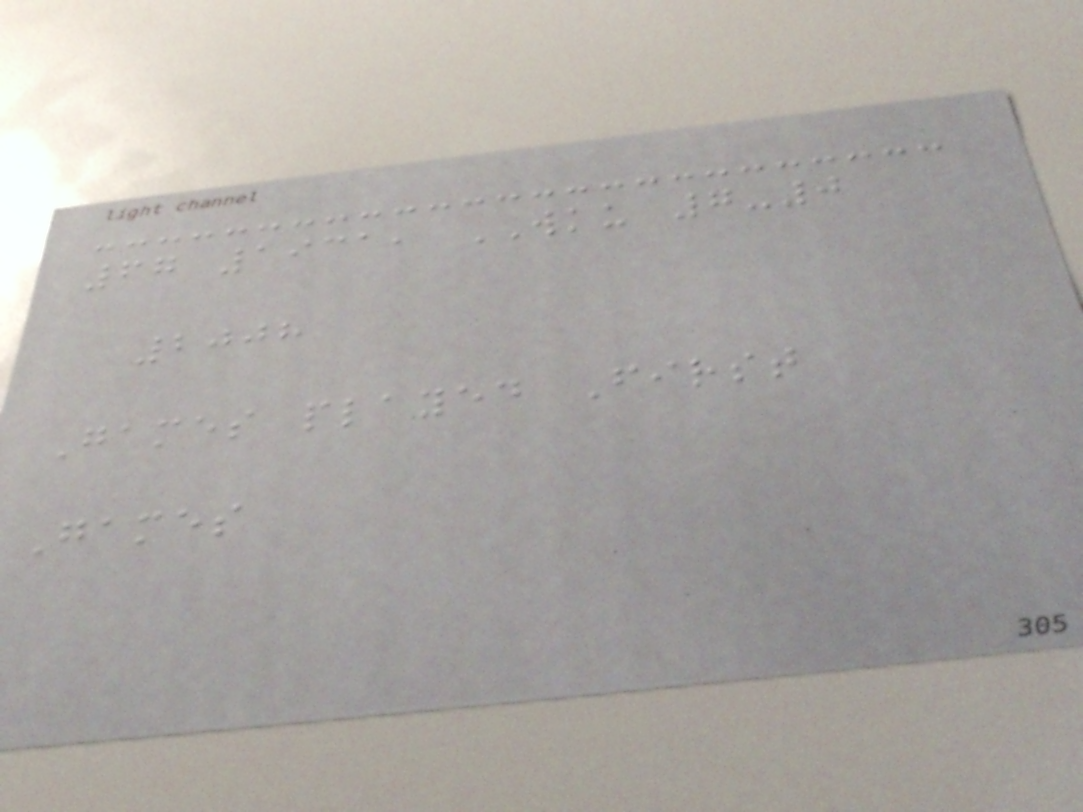67 1931, WKU 7-0
2008
Games played First
Games
